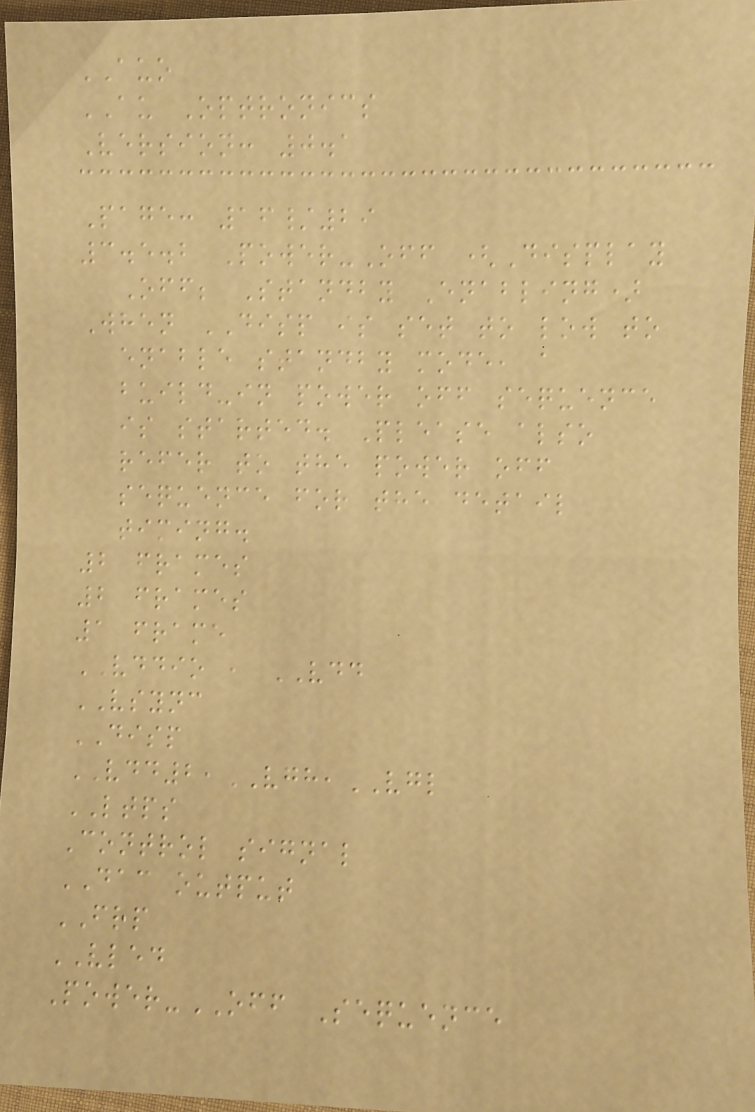AUO
AU Optronics
Version: 0.1
Page: 16/29
3.5.2 Power-Off (Display
Off; Standby Enabling)
When DISP is set to low to
enable standby mode, a
build-in power off sequence
is started. Please also
refer to the power off
sequence for the detail
timing.
2 frames
2 frames
1 frame
VDDIO , VDD
VSYNC
DISP
VDD2,VGH,VGL
LTPS
Control signal
DAC output
FRP
VLED
Power-OFF Sequence
